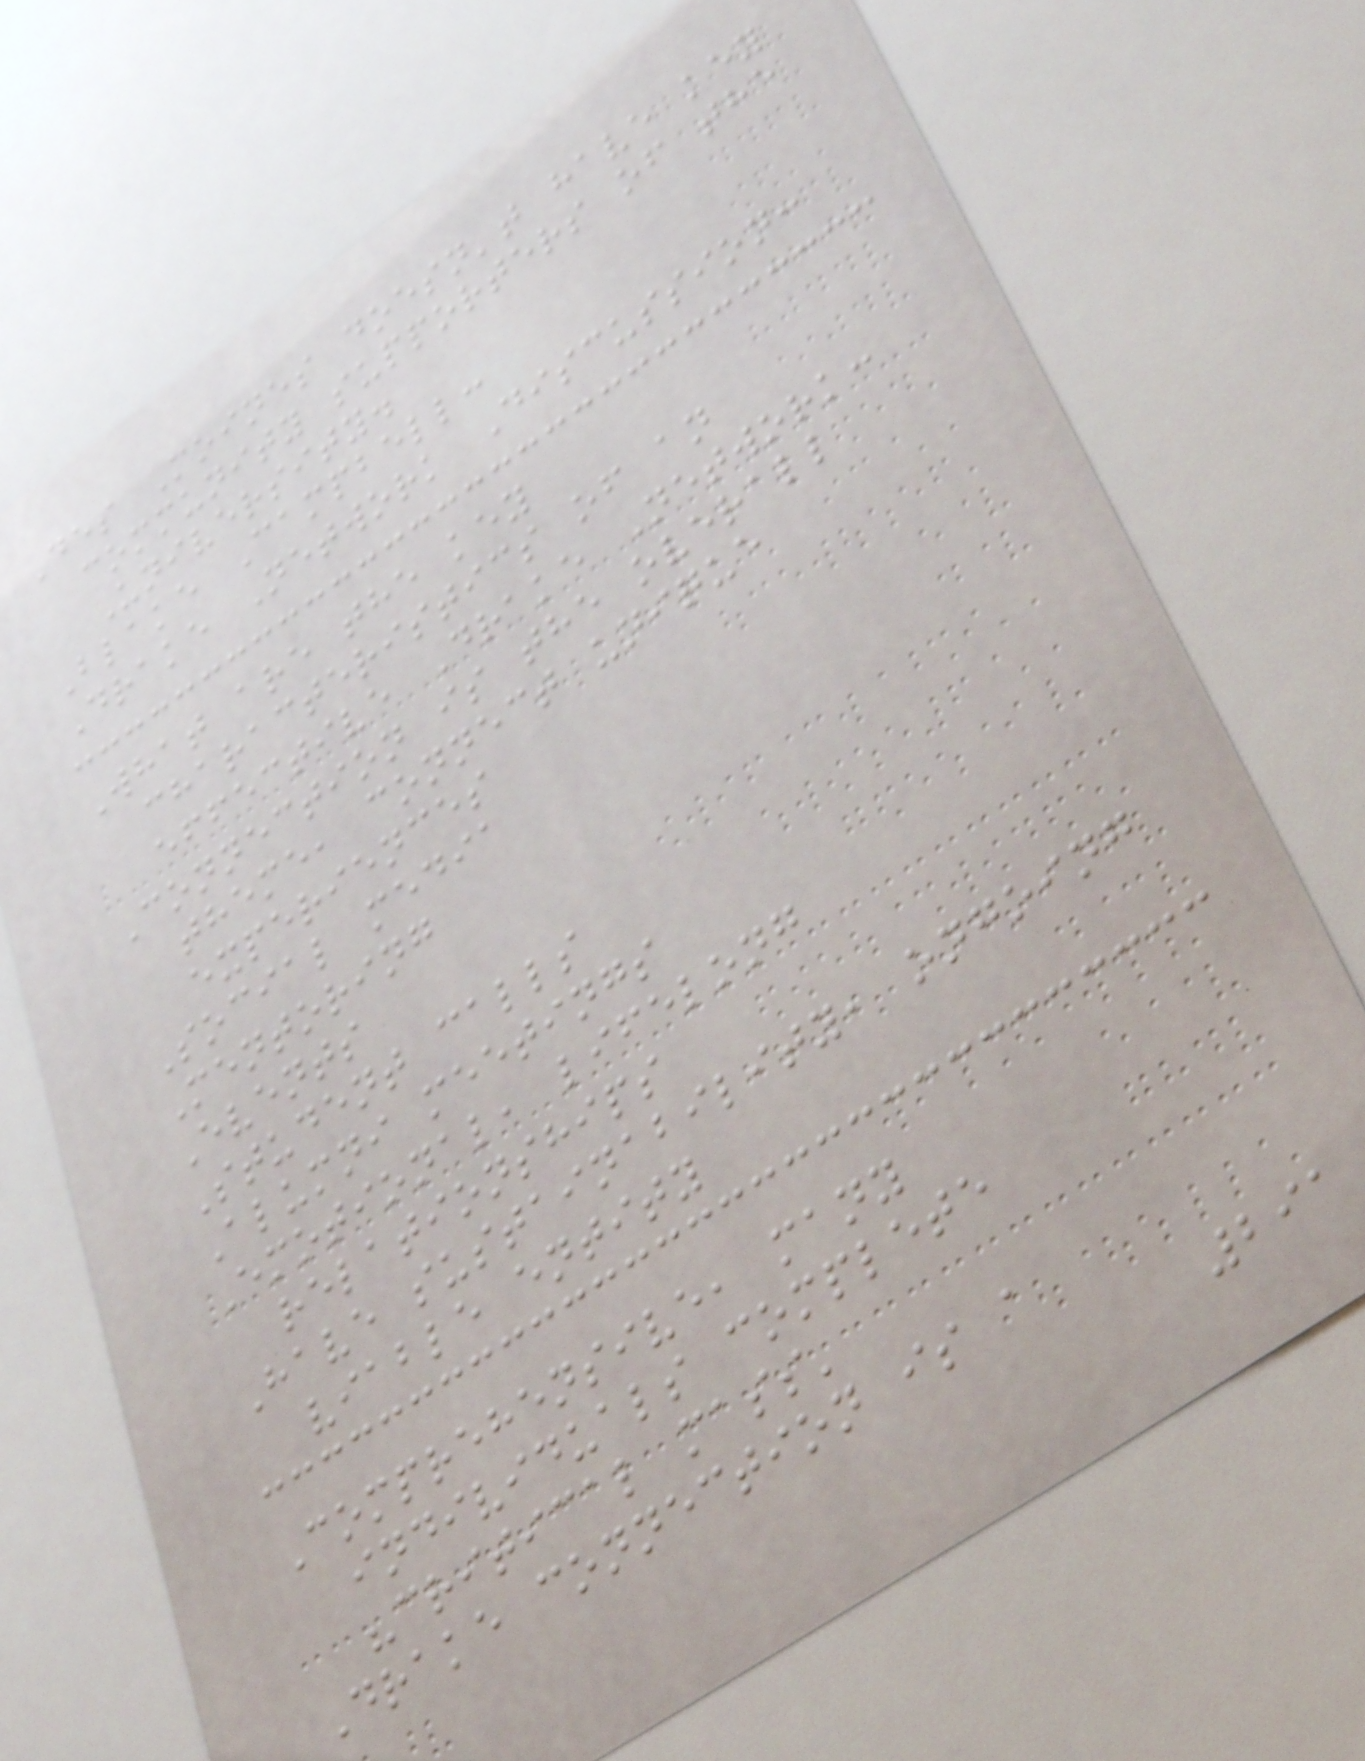Des Moines doesn't have key
community supporters of the
University.
Blake Campbell:
Drake Network Discussion:
What are the key
characteristics of an
effective Drake Network:
Connection is the overall
theme, connect unique
experiences
Social media
Mentoring
Events
Student calls
Alumni meetings
Emotional, lifelong
relationships
Have sustainability, ongoing
viable entity
Comprehensive, many
individuals complete
"critical mass'
Drake connection is a
291
